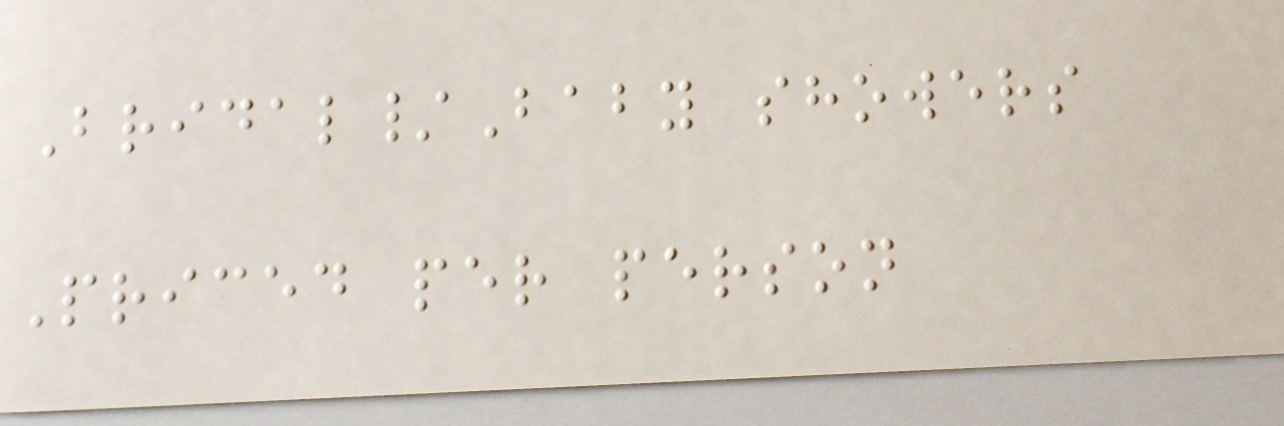Bridal/Baby showers
Priced per person
